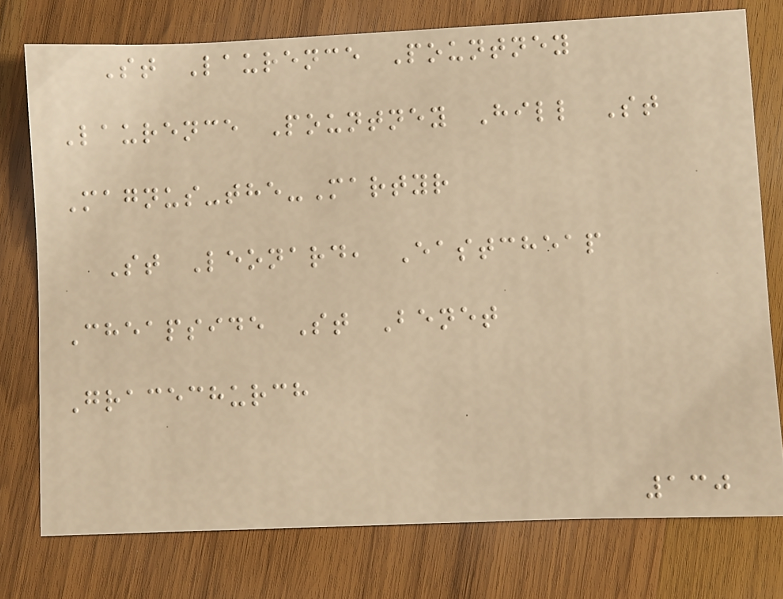St Laurence Pountney
Laurence Pountney Hill St
Magnus-the-Martyr
St Leonard, Eastcheap
Cheapside St Benet
Gracechurch
130
